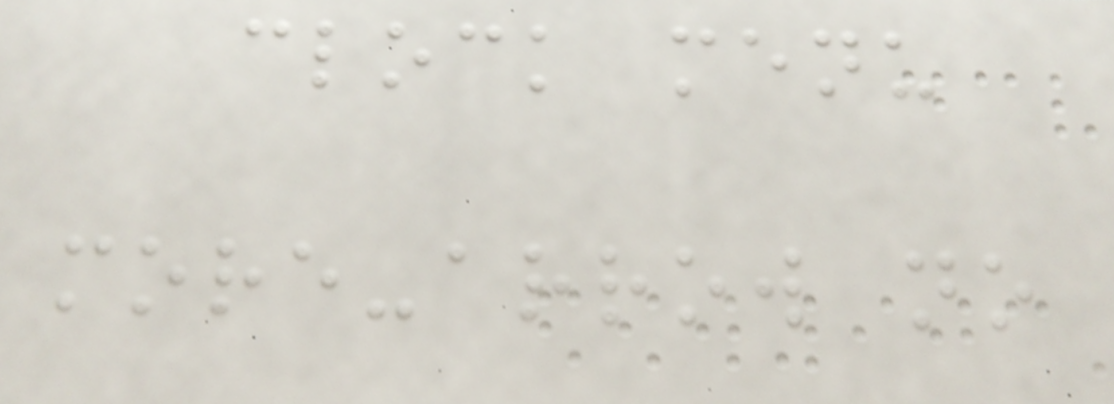clock menu
more-arrow no
